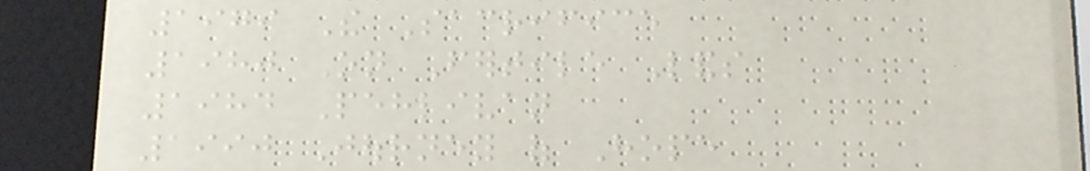1979 The Sacrifice
1980 On Fertile Lands
1984 Pehlivan
1990 Journey of Hope
